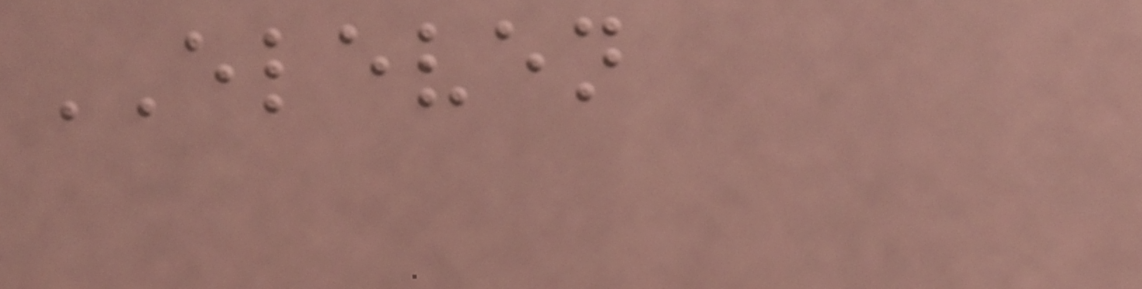ELEVEN
